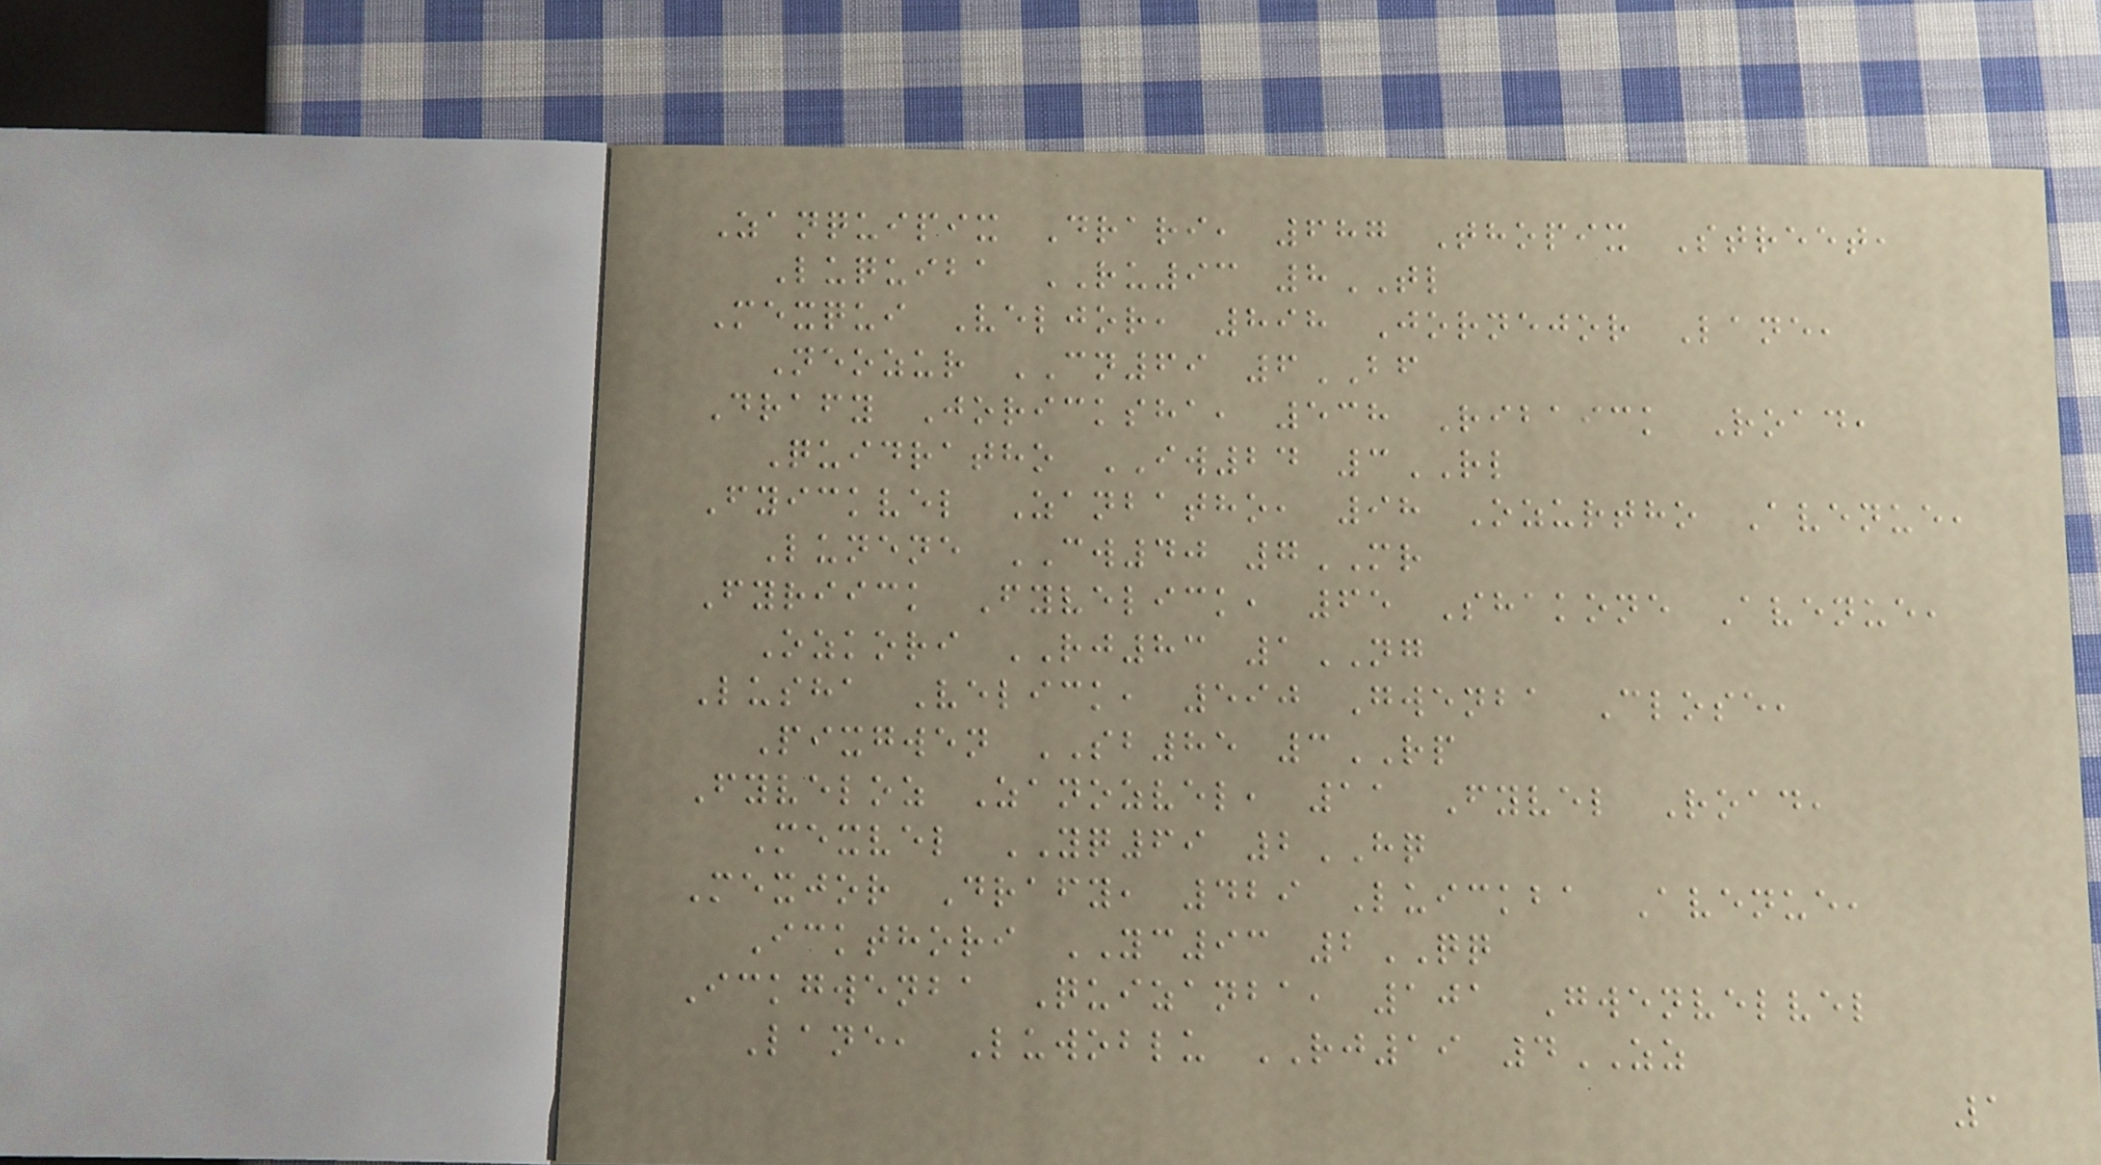Zanquipix Drari, 687 Thopix Street,
Luquiba RU93 8TL
Mexqui Veljor, 898 Jornejor Lane,
Neozur CN69 6BF
Drafy Joricksha, 538 Ribaick Road,
Quidratho IW24 3RL
Fyickvel Zanbatho, 98 Ozurtho Avenue,
Lunene CW40 7MR
Fyriick Fyvelick, 65 Shakone Avenue,
Ozkori RJ83 1NG
Lusha Velick, 590 Gwenba Close,
Pixgwen SB85 3RP
Fyveloz Zanozvel, 11 Fyvel Road,
Mexvel YQ69 2HQ
Mexjor Drafy, 429 Luickba Avenue,
Ickthori YC93 2QQ
Ickgwenba Quizanba, 101 Gwenvelvel
Lane, Luwoblu RJ19 4ZZ
1
